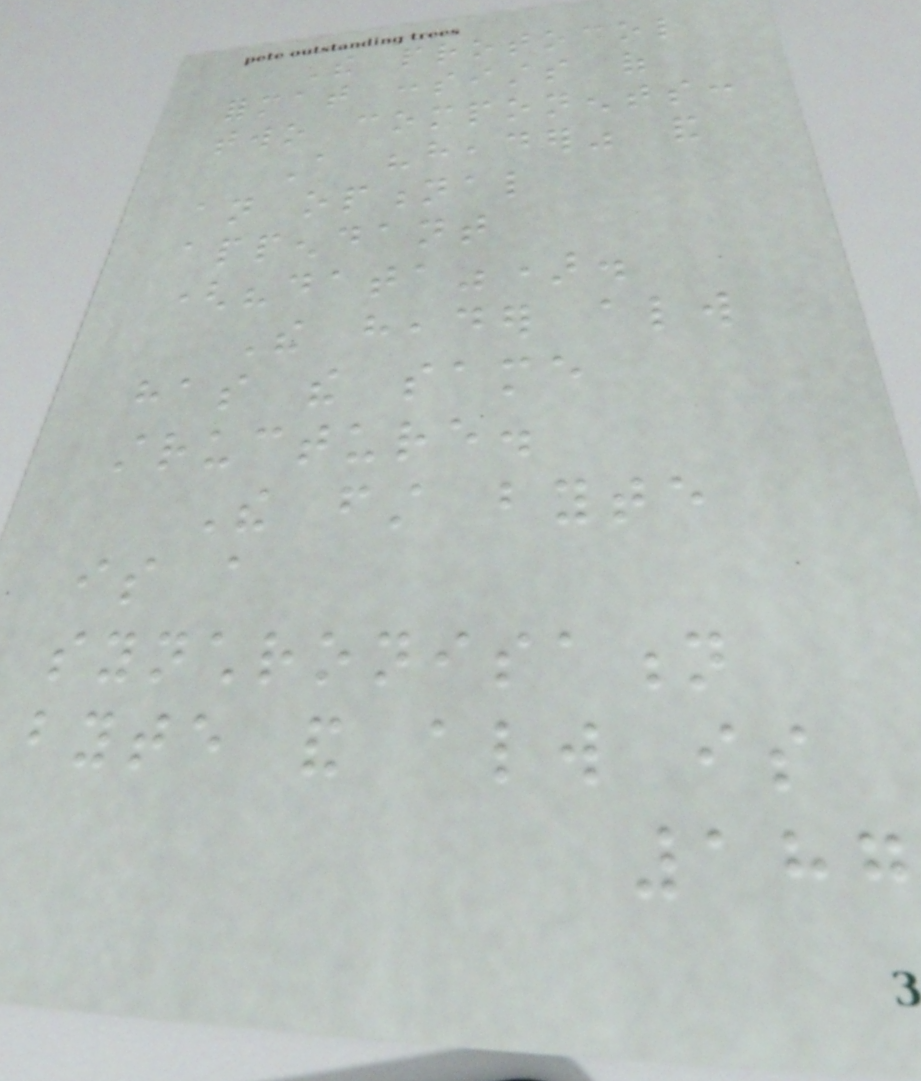The protocol
format consists of
two components:
A "header" and
an optional
appendant
("data").
The header always
has the same
structure.
The first byte
is a
synchronisation
byte and always is
187
